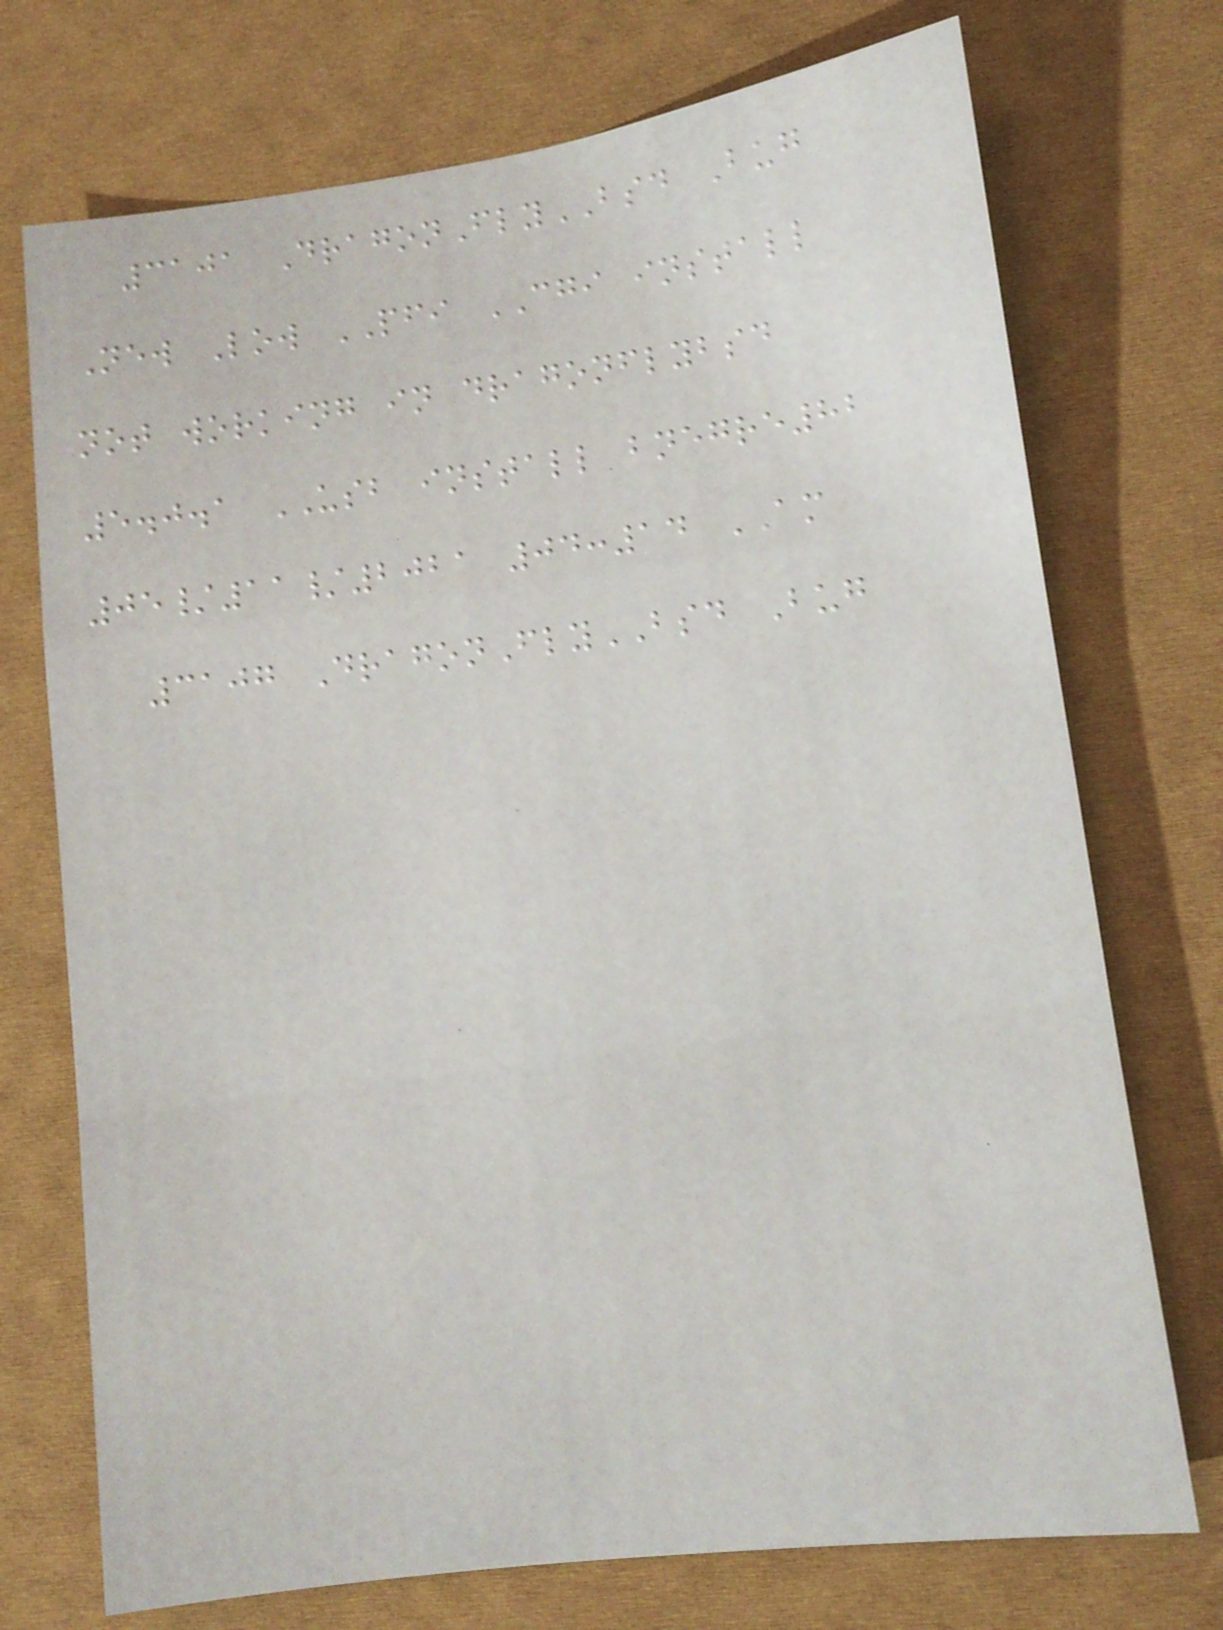3101 DragonFlyBSD Bug
New Low PFI CGI install
not working in dragonflybsd
5.0.1 USB install bnegre82
05/11/2021 04:14 AM
3107 DragonFlyBSD Bug
